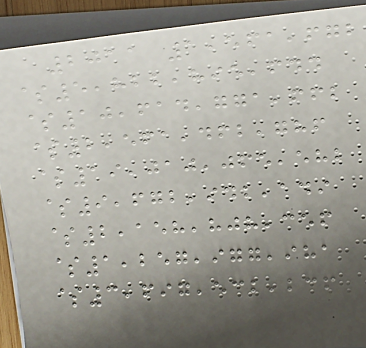2011 1,561,672
$5,822,895,644
$10,614,771,662
$2,561,462,786
$19,010,065,582
$9,672,942,149
$2,158,808,356
$1,257,977,981
$3,697,532,236
